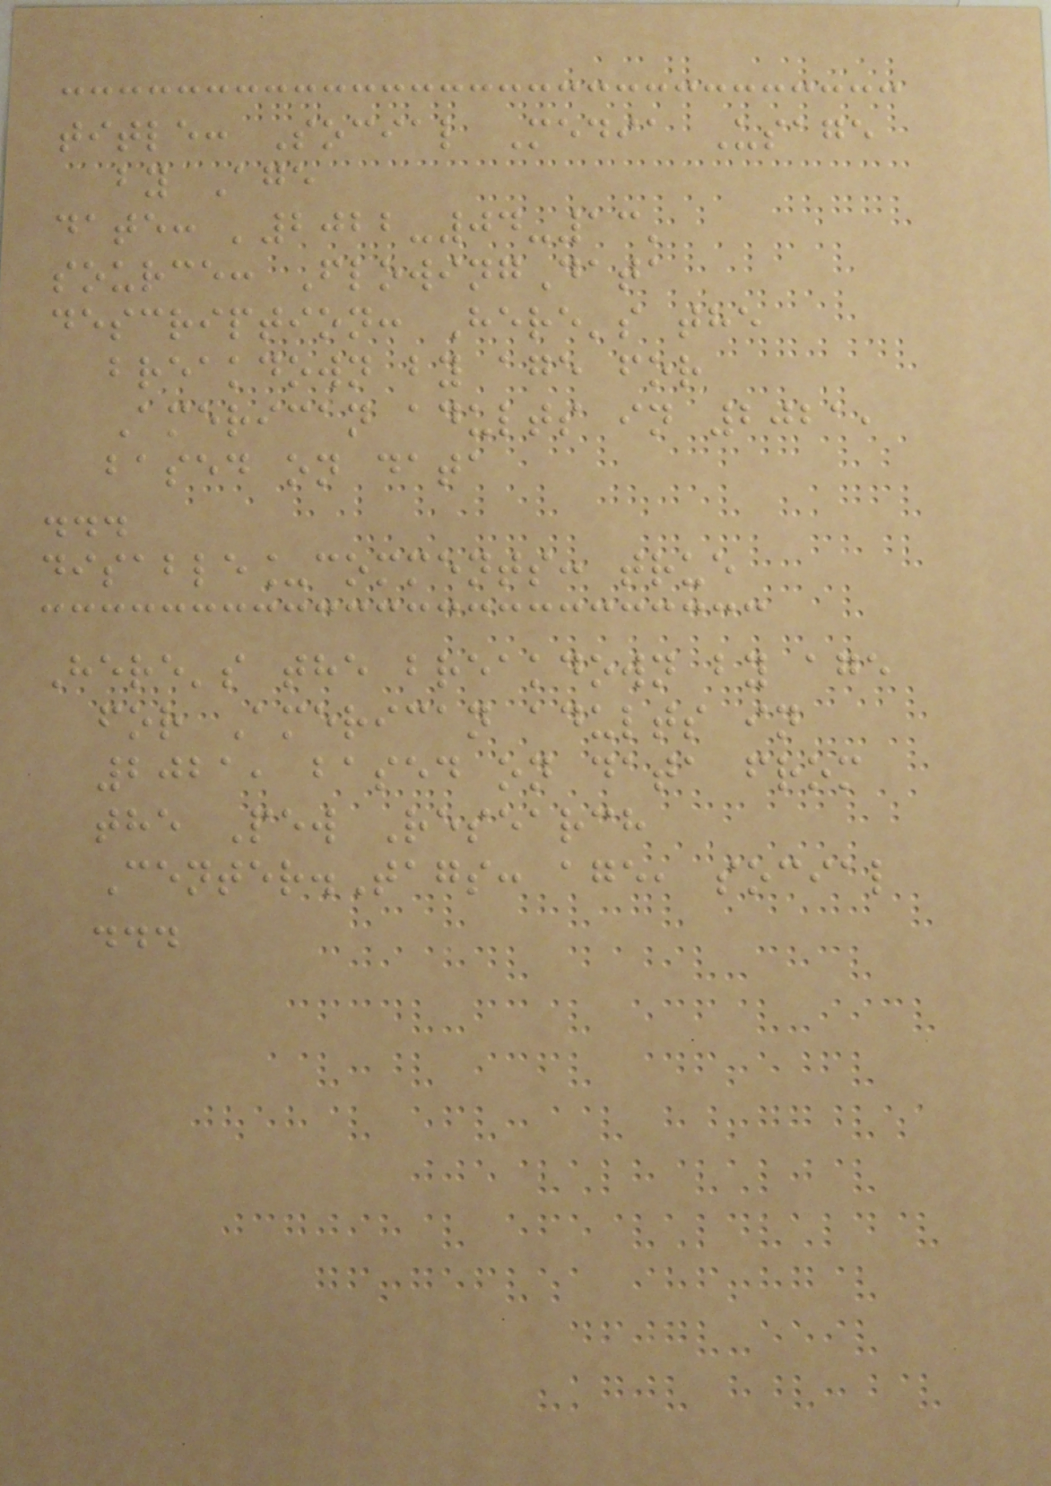title: Social Media Usage
by Age
date: '2022-04-13'
source: FlowingData
description: Here's the
breakdown by age for
American adults in 2021,
based on data
...
disable_comments: true
Here's the breakdown by age
for American adults in
2021, based on data from
the Pew Research
Center.Tags: age, social
...
